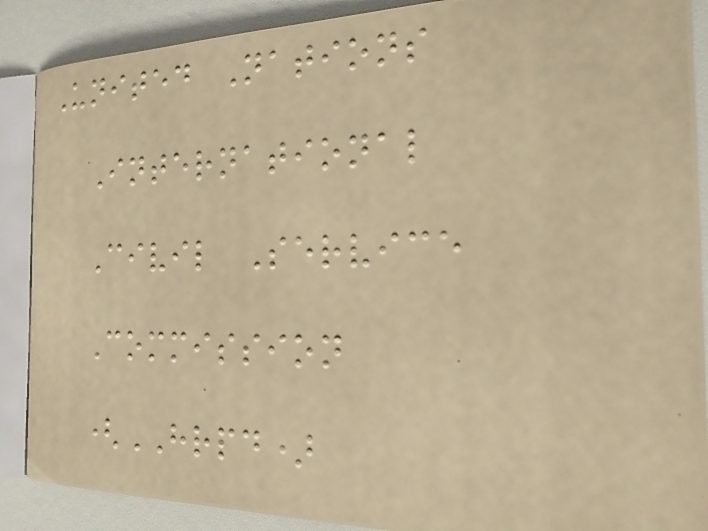United Nations
International
Civil Service
Commission
(HRPD)
